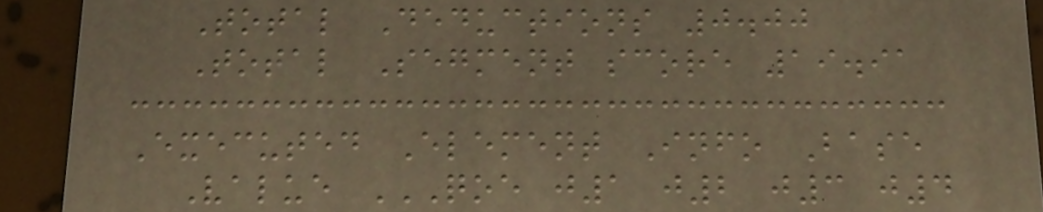Total Deductions 0.00
Total Segment score 19.91
Executed Element Info Base
Value QOE J1 J2 J3 J4
